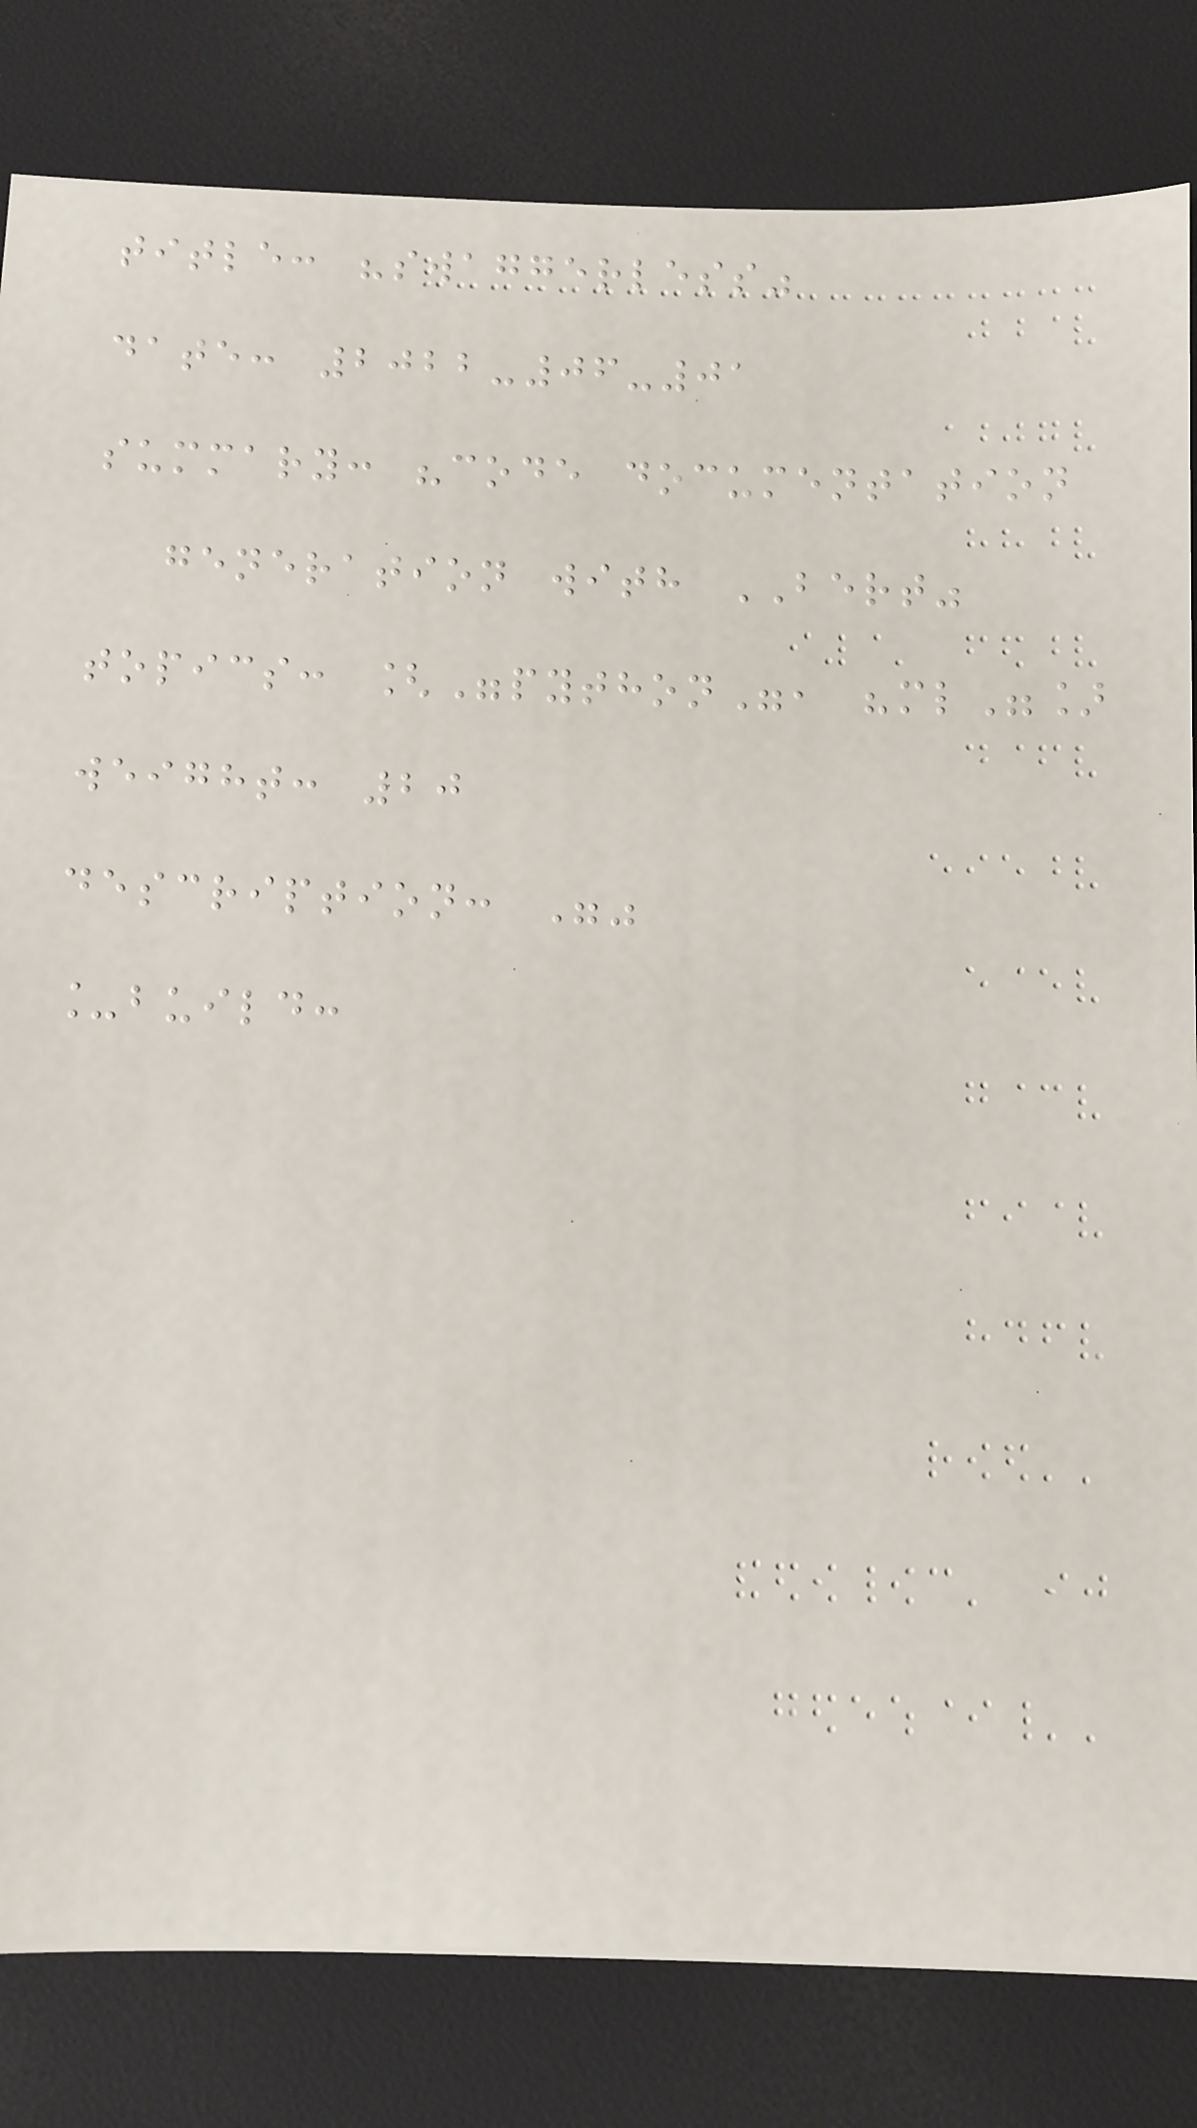title: "swaggerless"
date: 2022-06-01
summary: "code documentation
generation with BERT"
topics: ["python", "ml"]
weight: 20
description: ""
_build:
